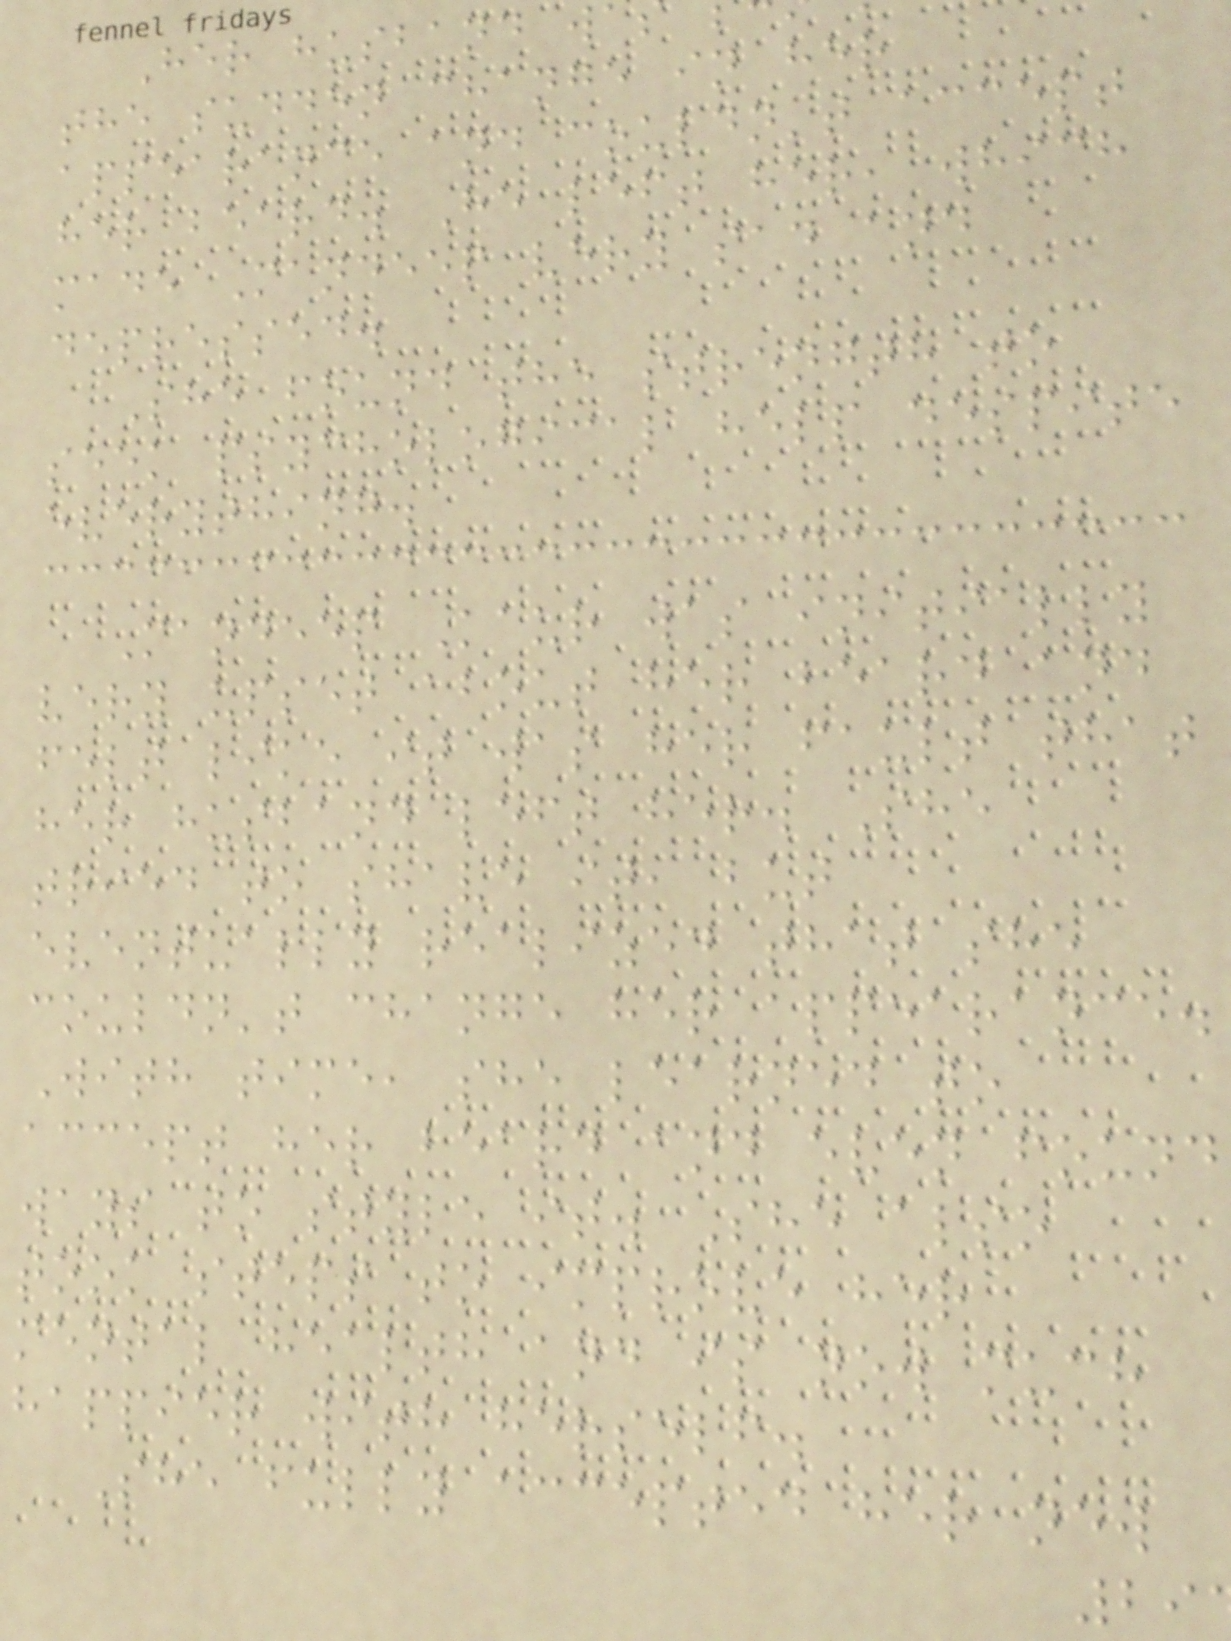Her husband w
the sudden change in her
appearance and couldn't accept
her beard. He left her, which
made Mandeep very sad and
depressed.
She found the strength to
seek psychological help despite
everything.
Mandeep Kaur was initially
very upset about her beard and
felt like it was her fault that
her husband left her. She
tried to shave it, but
eventually realized that she
couldn't change her appearance.
With time, she learned to
accept her beard and even found
ways to style it. She also
took steps to improve her
mental health and is now much
happier with herself.
She fully accepted her new
